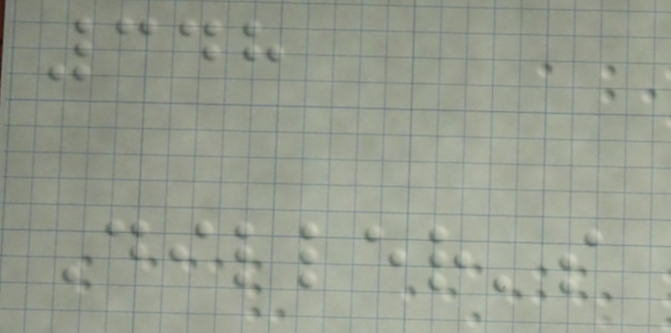348
Diller's
